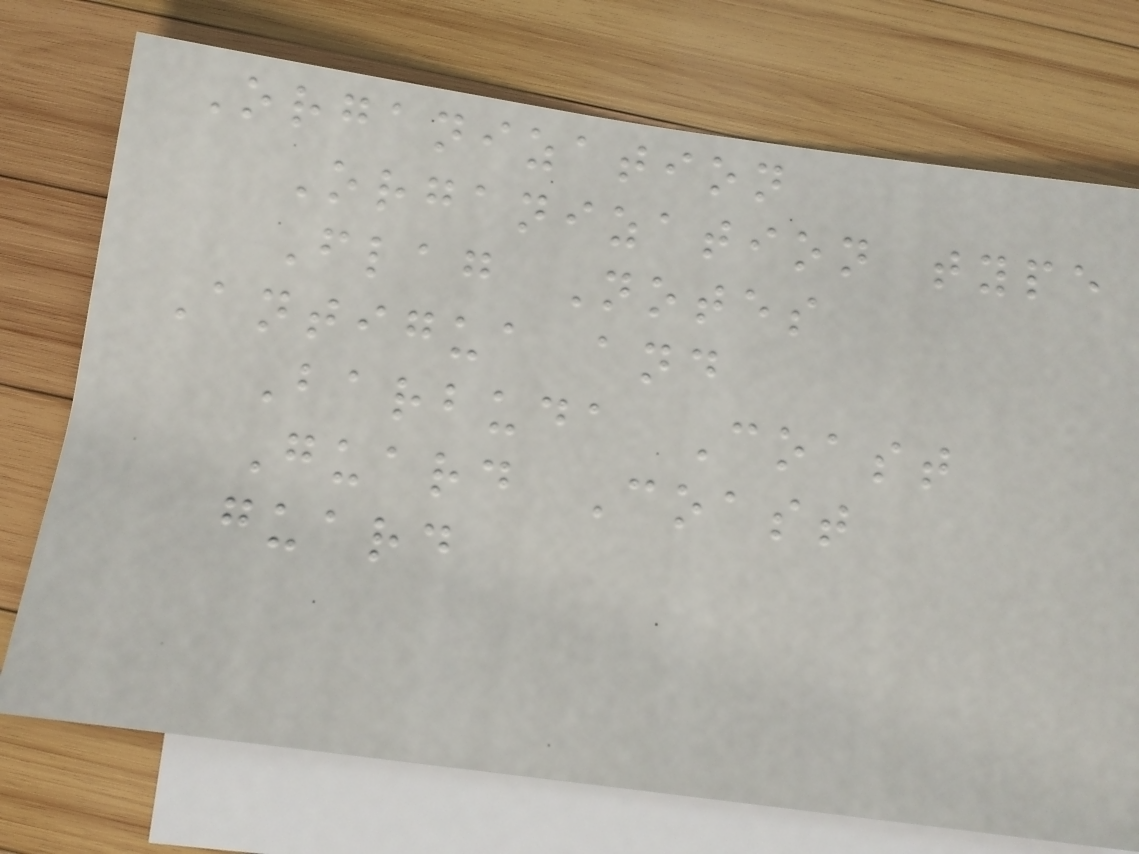Organization
Organization type
Flag Notes
Antigua and
Barbuda Coast
Guard Coast
guard
